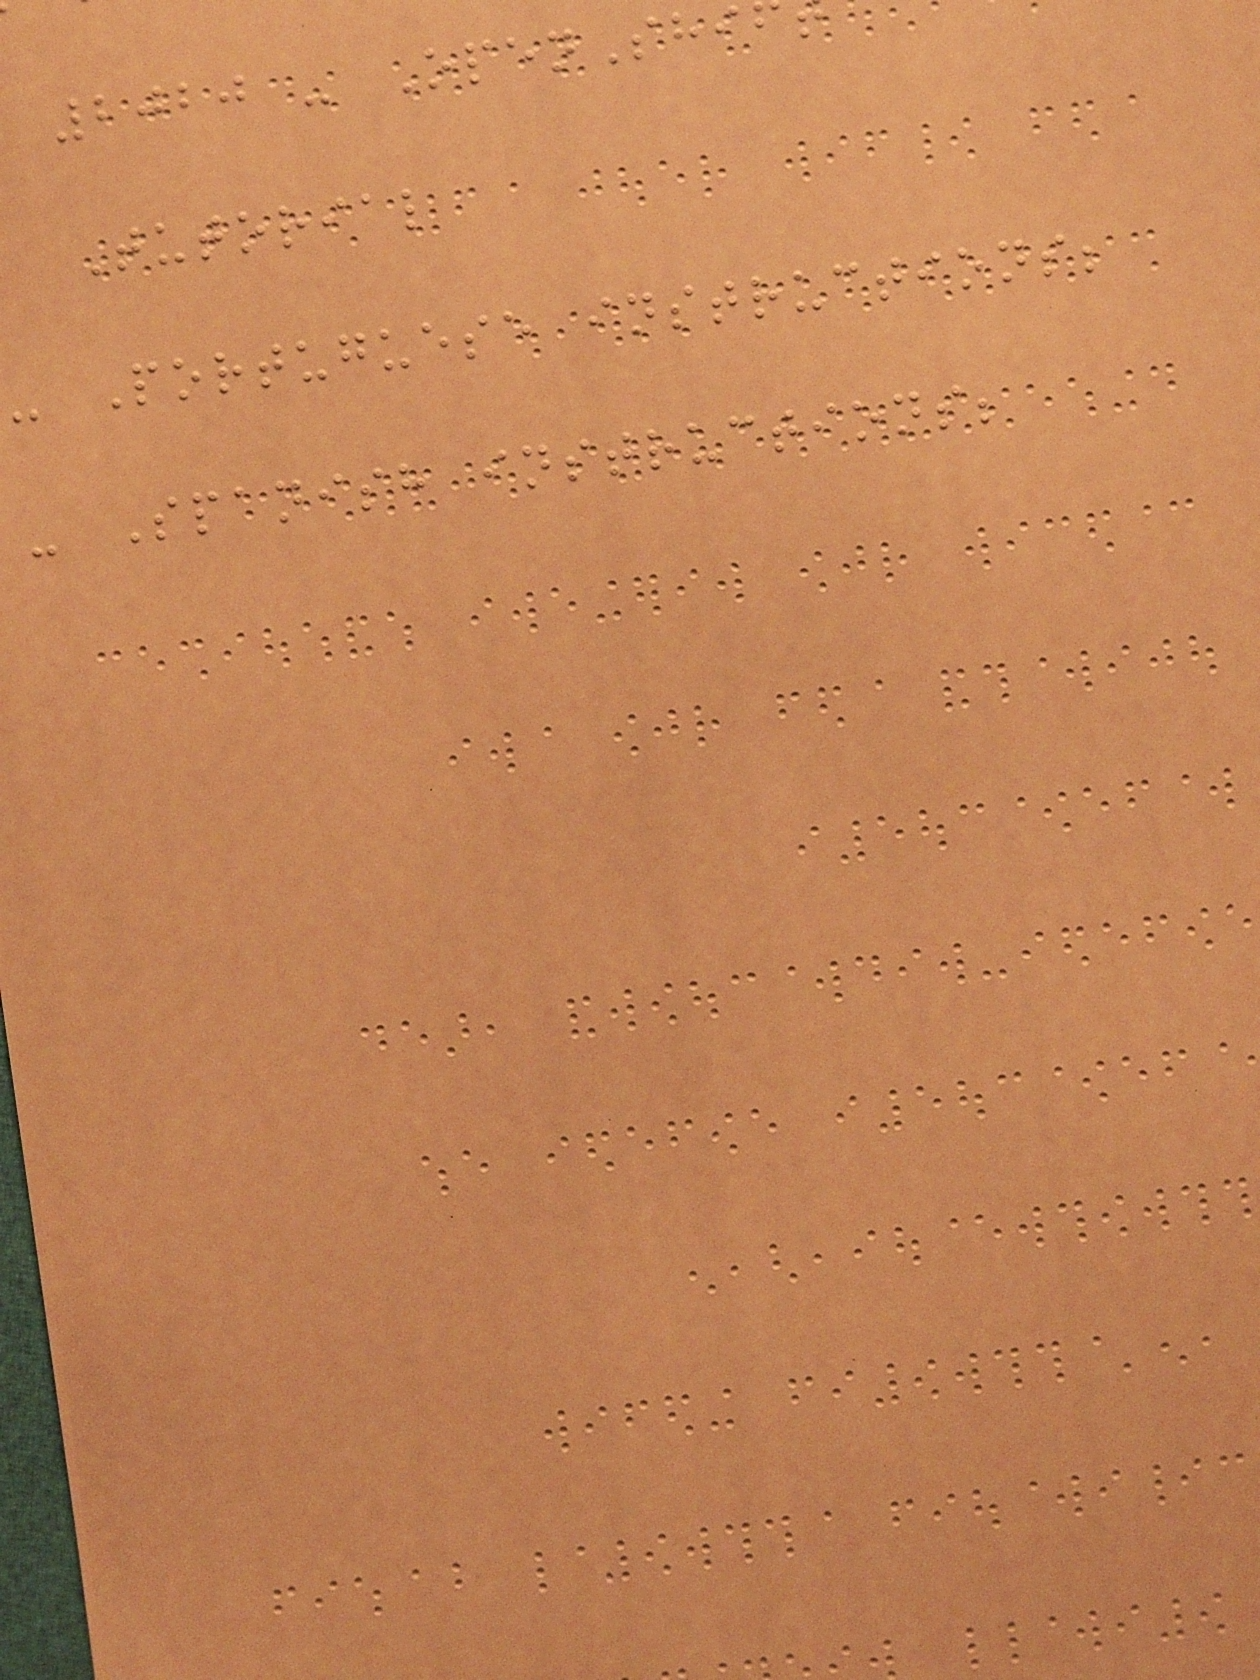2020 - OpenShi
Tutorial
- Portuguese instructions;
- Spanish instructions;
